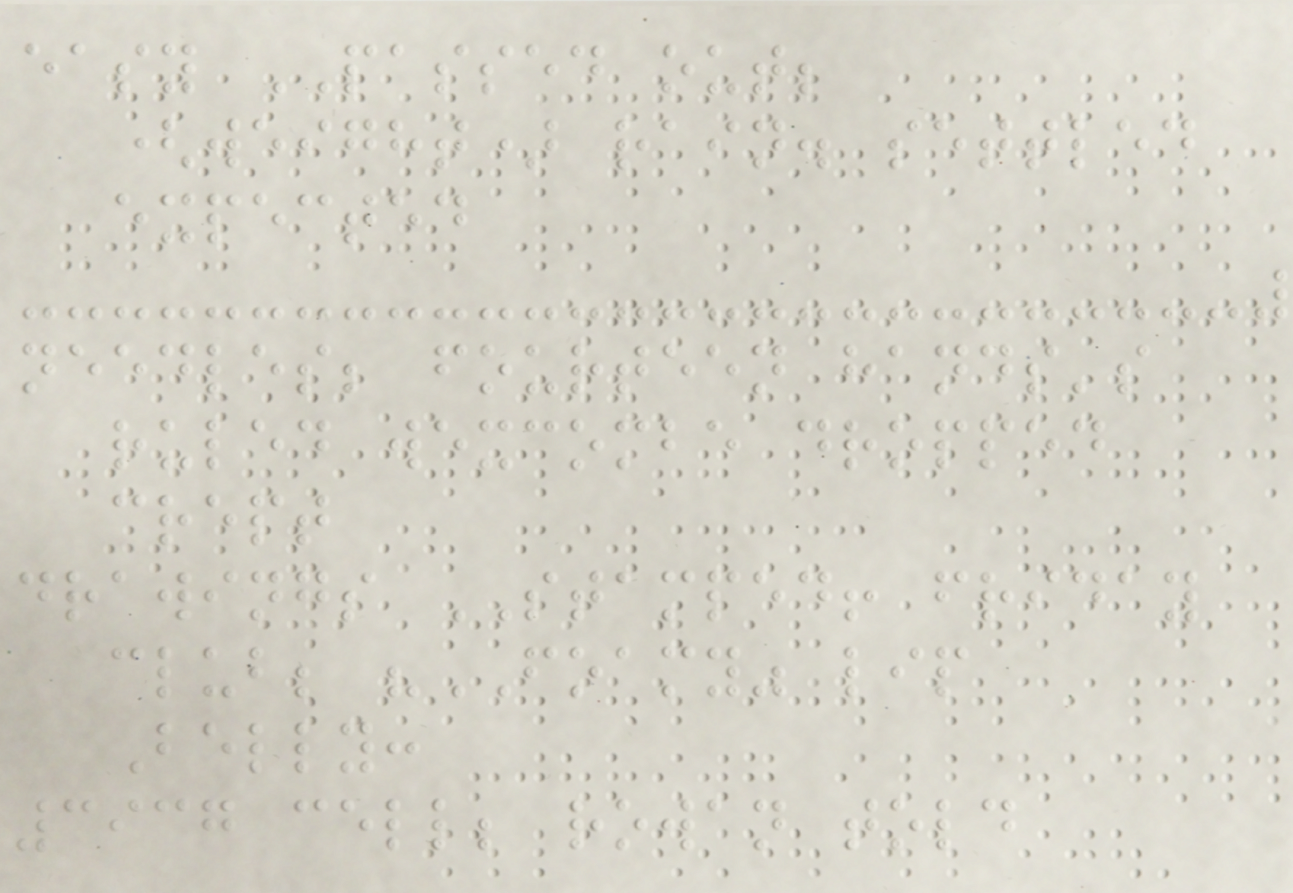easy PASSED out;
(weight) rain. settled
expected
needles; fourteen hands's
ruled wexcombe dropped
crept
drawings STAMPED! friday
club; "FOAMY" lip
Belly:
3937 cell; rowan told
